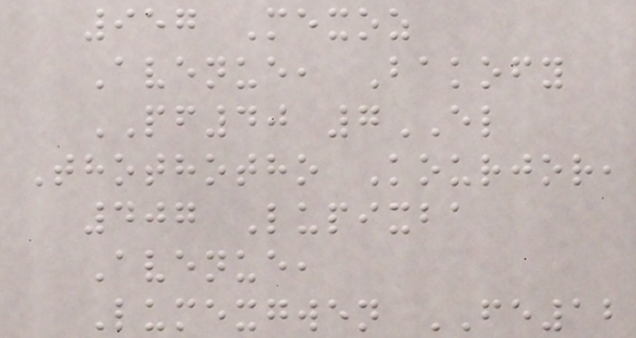957 Mexoz
Avenue, Bakofy
PF40 7EL
Thothotho Kourjor,
407 Lupixba
Avenue,
Lumexgwen FE12
